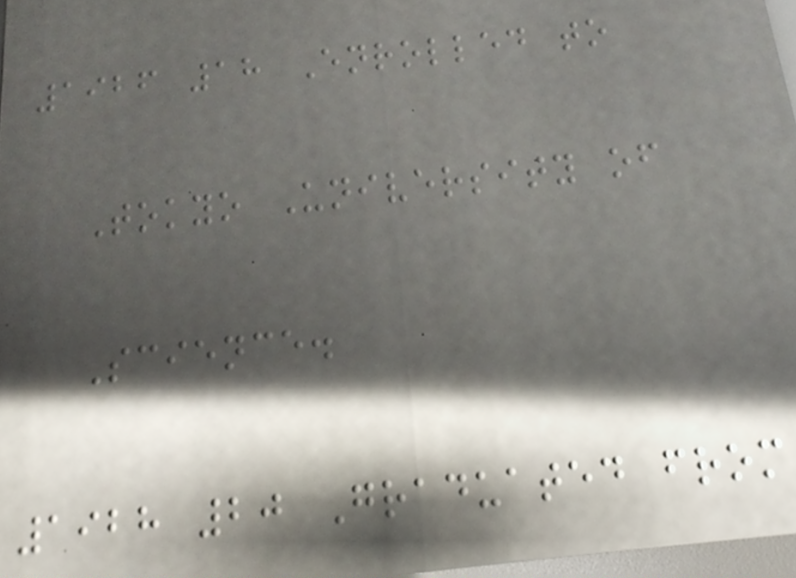1926 18 Enrolled to
Tokyo University of
Science.
1928 20 Graduated from
